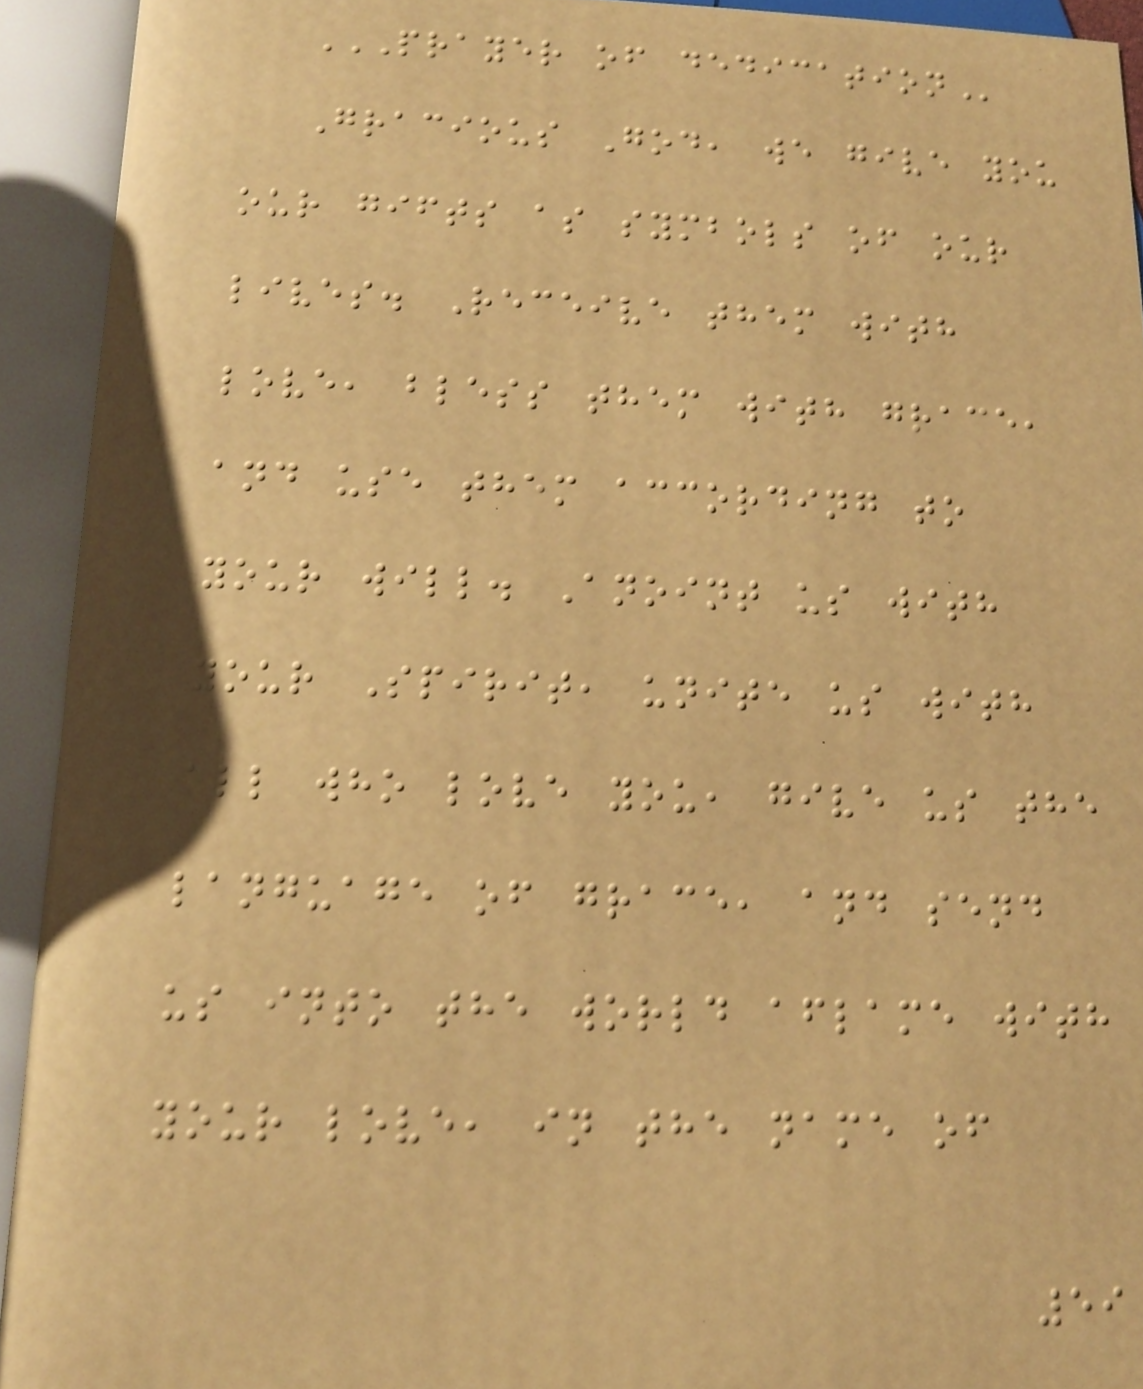PRAYER OF DEDICATION
Gracious God, we give you
our gifts as symbols of our
lives. Receive them with
love, bless them with grace,
and use them according to
your will. Anoint us with
your Spirit, unite us with
all who love you, give us the
language of grace, and send
us into the world aflame with
your love, in the name of
59
